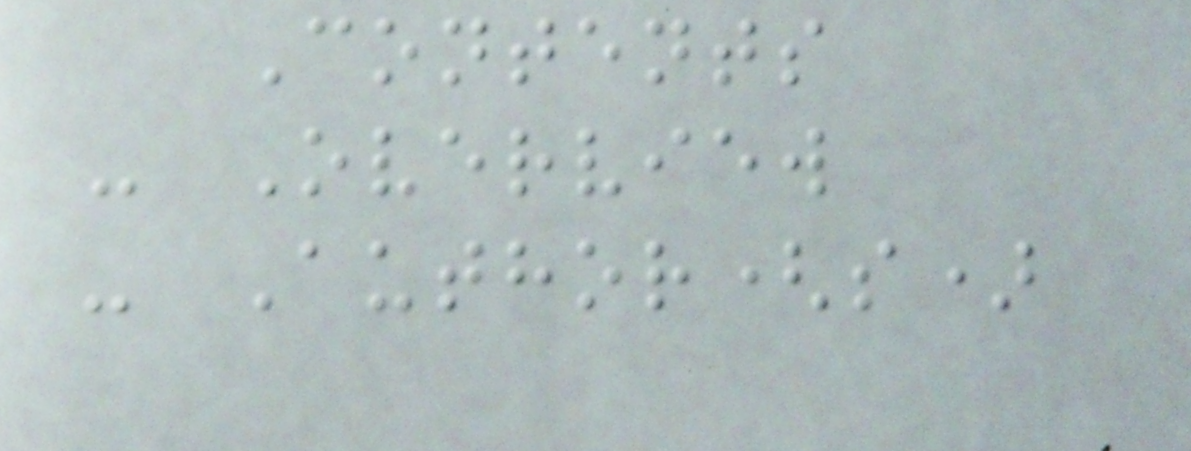Contents
- Overview
- Author(s)
